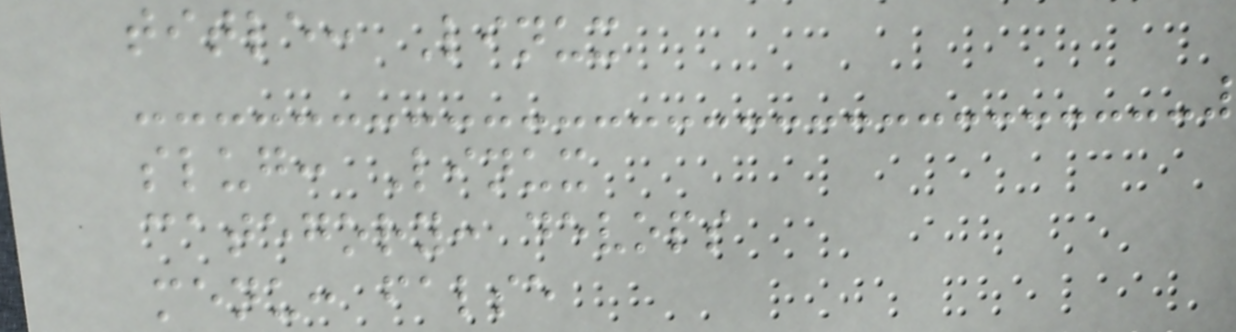title: Linux
slug: Linux
category: devops
menu: false
